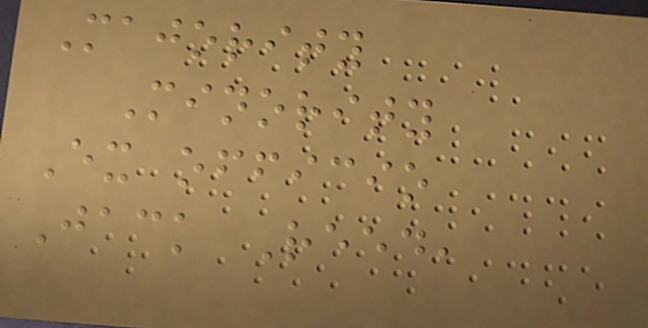Majority
Minority
Ex officio
Jack Reed,
